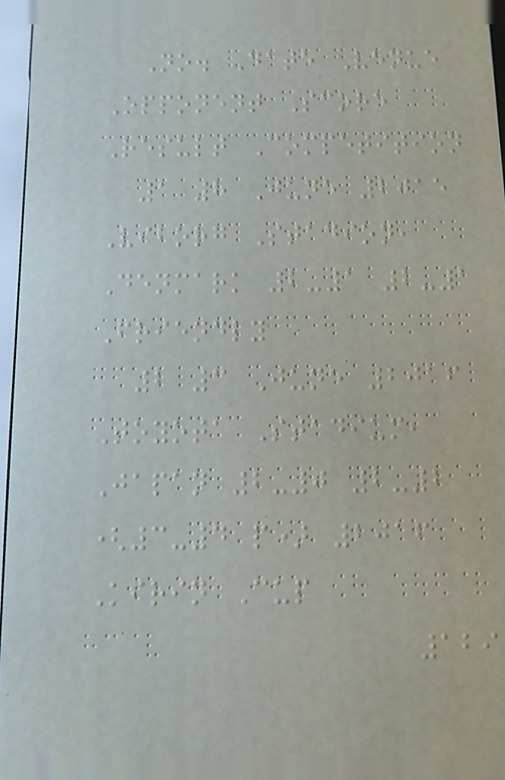No. Date Venue
Opponent Score
Result Competition
1 8 June 2015
Viborg Stadion,
Denmark 2-1 2-1
Friendly
2 3 June 2016
Toyota Stadium,
Japan 2-0 2-2
(3-4 p) 2016
Kirin Cup
129
